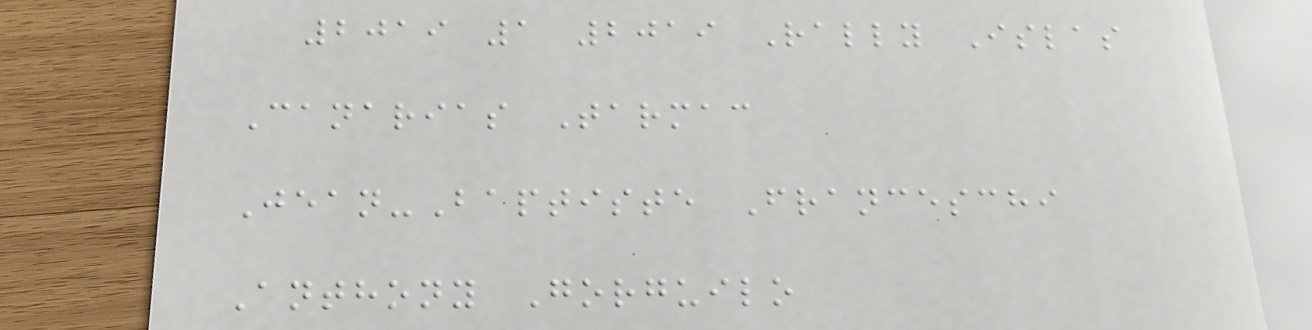2019 1 2019 Rally Islas
Canarias Tarmac
Jean-Baptiste Franceschi
Anthony Gorguilo
